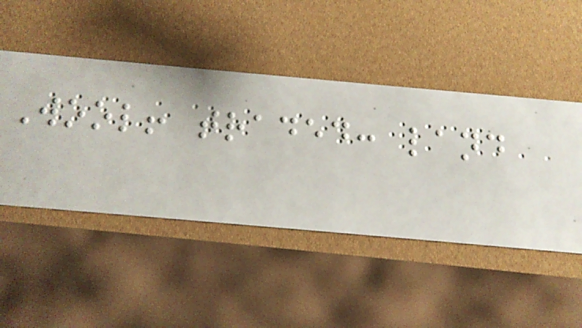Wool! traded: land
